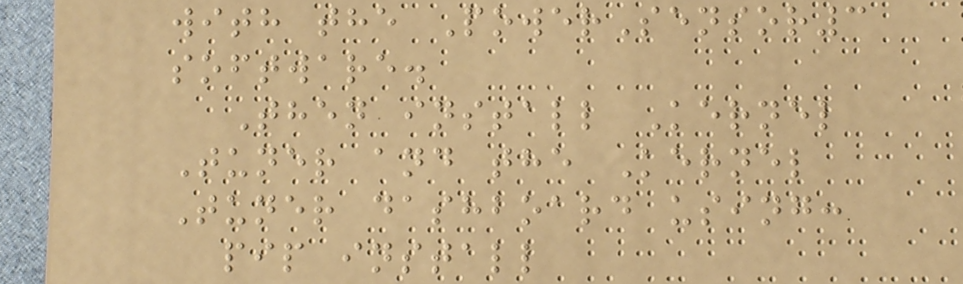with the PowerSensor3
software.
Then install Kernel
Tuner and the Kernel
Tuner dashboard using:
pip install
